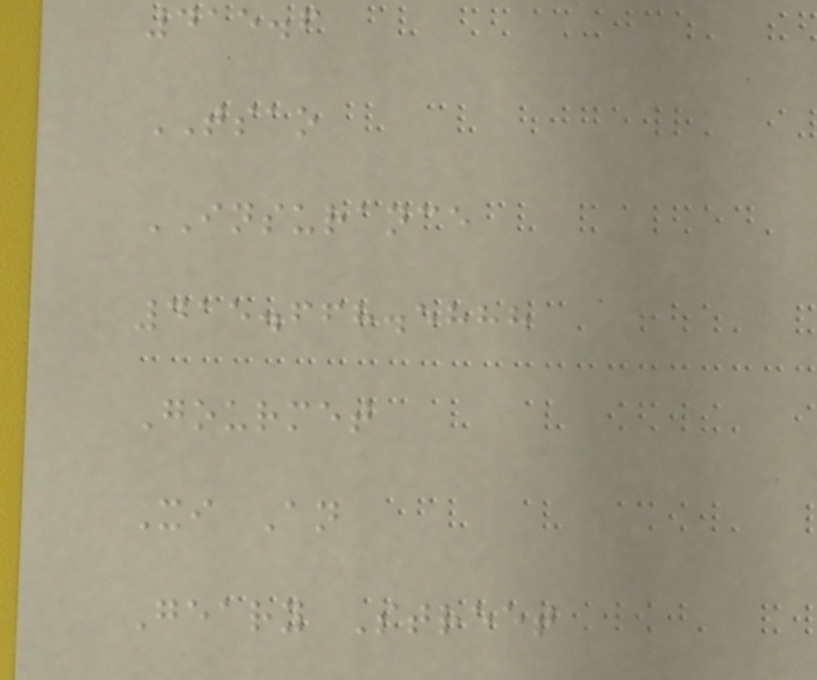415.6
TSAO
INSURANCE
415.668.5888
Gourmet
Xi An
Geary Street
